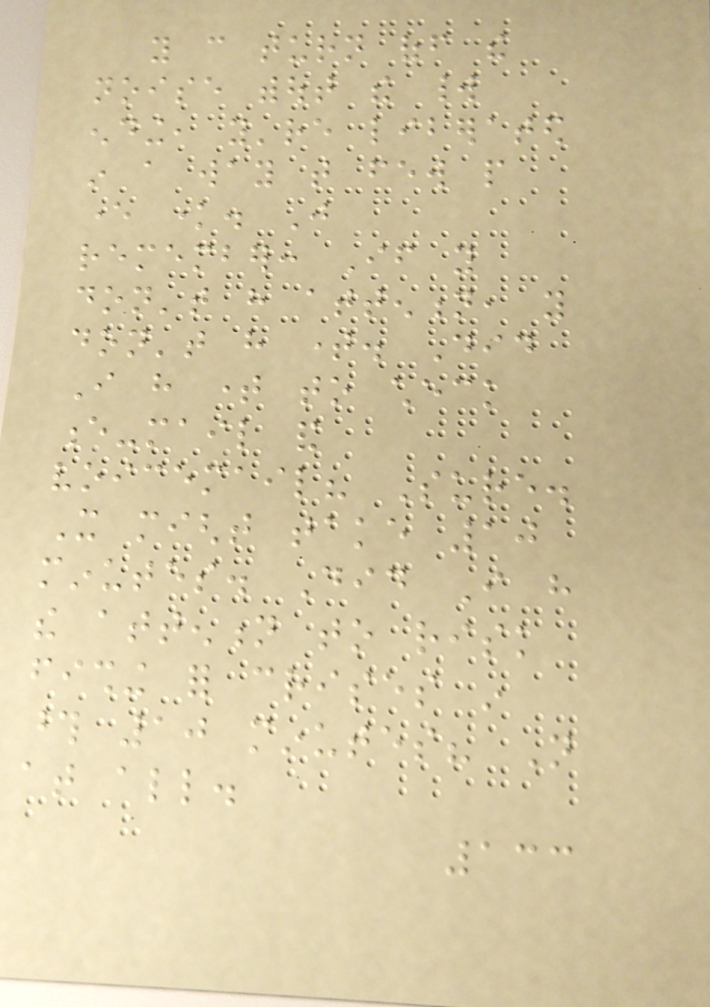you can turn off the
noise without the world
ending, you're liberated
in a way that few people
ever know. Just
remember: If you
don't have attention, you
don't have time. Did
I have time to check
e-mail and
voicemail? Sure.
It might take 10
minutes. Did I have
the attention to risk
fishing for crises in
those 10 minutes? Not
at all.
133
